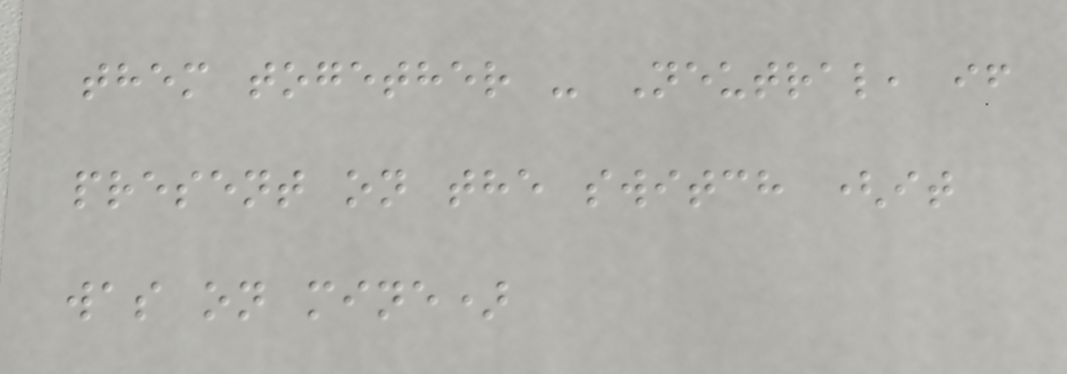them together - Neutral, if
present on the switch (it
was on mine)
